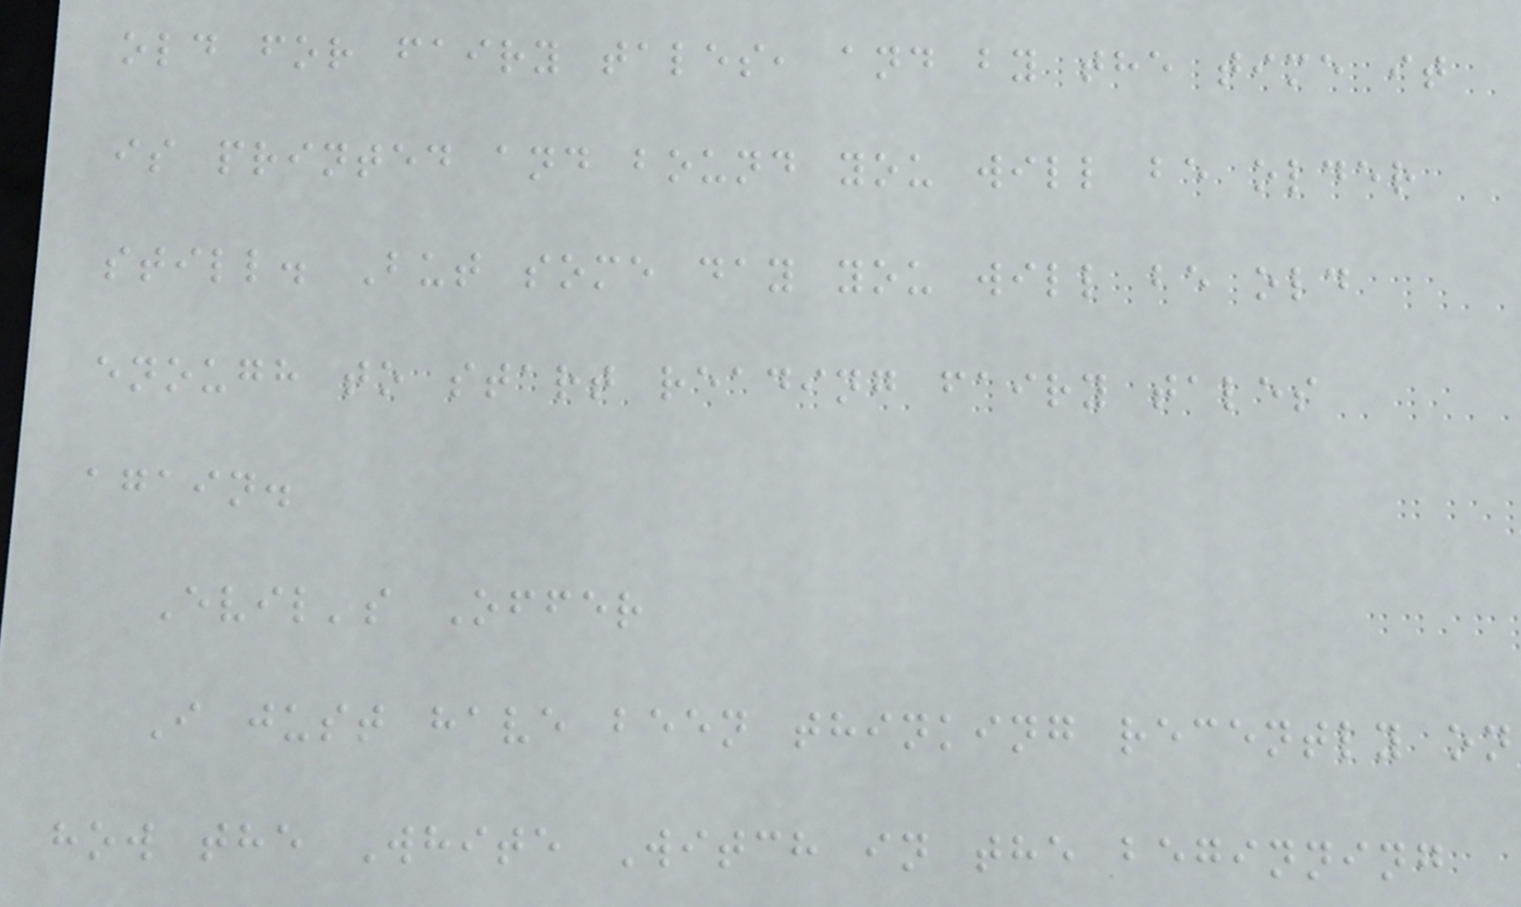old for fairy tales, and by the time it
is printed and bound you will be older
still. But some day you will be old
enough to start reading fairy tales
again.
Evil's Offer
I just have been thinking recently on
how the White Witch in the beginning
